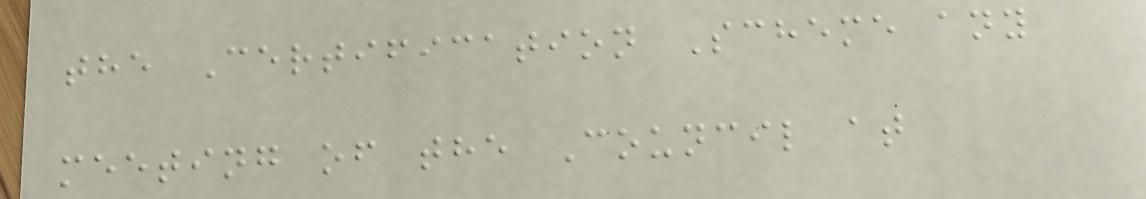the Certification Scheme any
meeting of the Council at
